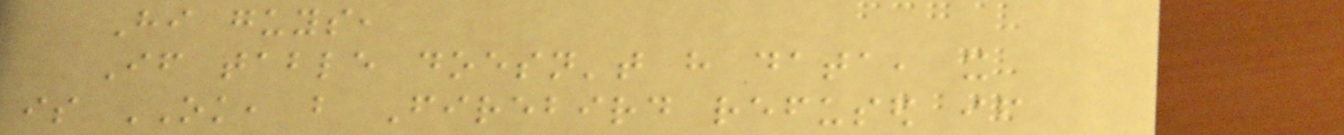Hi guys,
If table doesn't have data, it
is OK, but Firebird refused if
